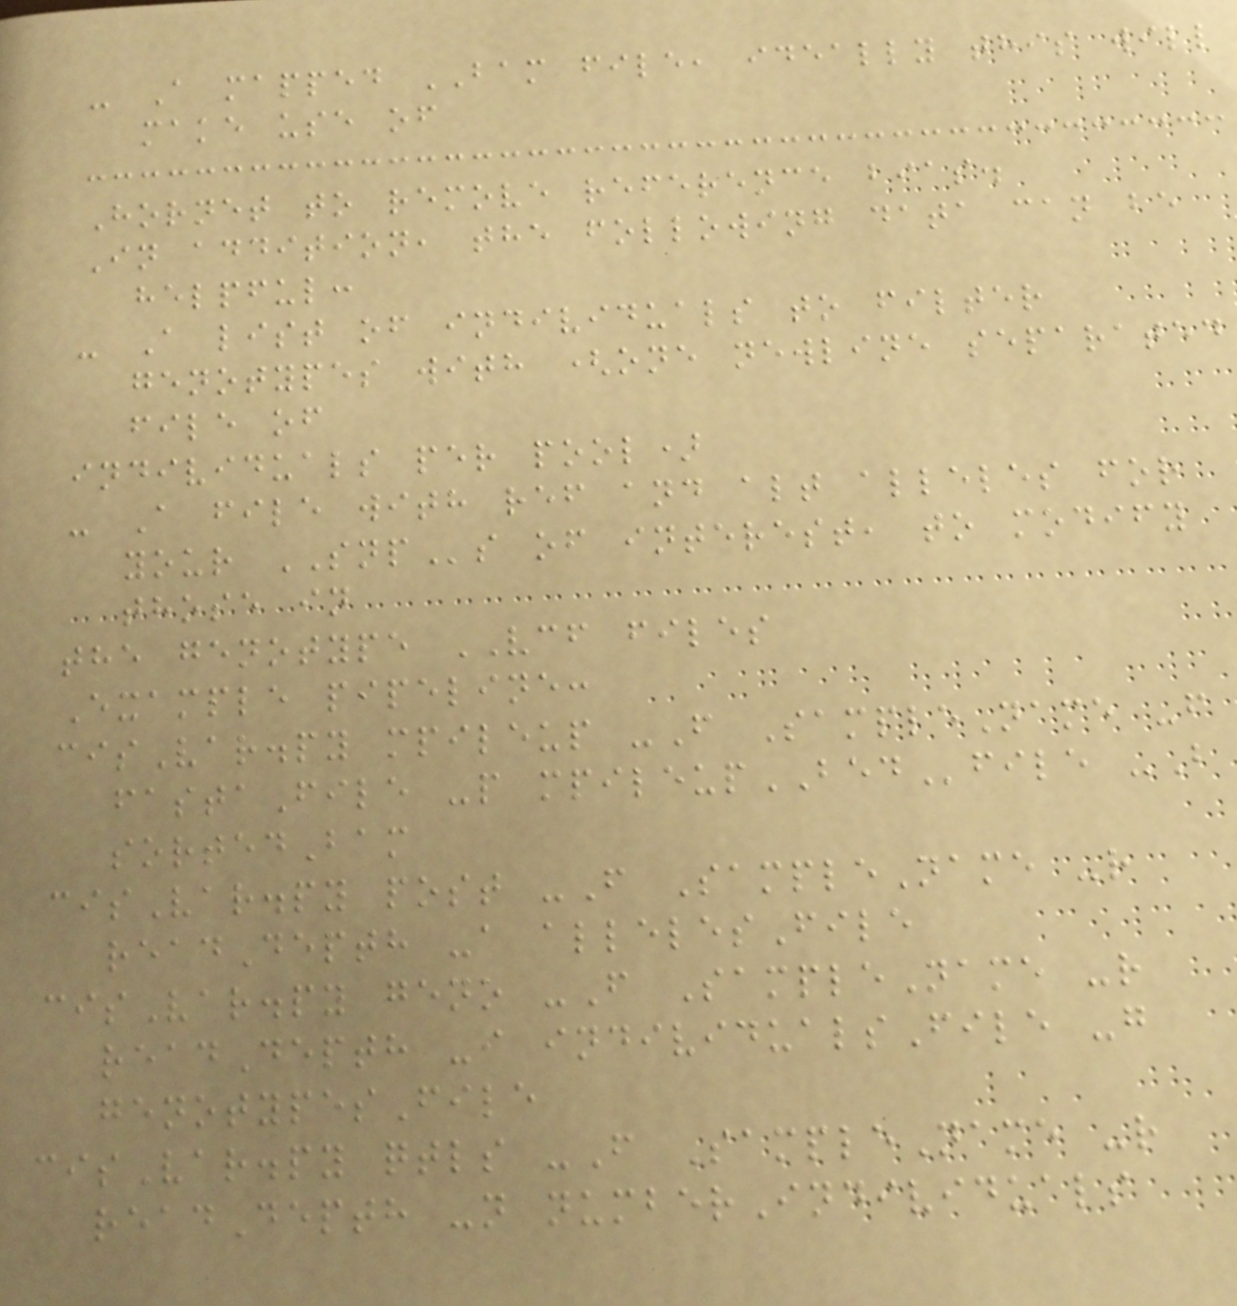- A mapped BAM file, ideally this will
make use of
Hornet to remove reference bias.
In addition, the following data can be
helpful:
- A list of individuals to filter
genotypes with (one newline separated
file of
individuals per pool)
- A file with ref and alt alleles for
your SNPs of interest, to modify
those in
the genotype VCF files
Example pipeline:
cisVar.py mpileup -F SampleName -f
fastaFile -p mpileupBEDfile -B
sortedBam
cisVar.py post -F SampleName -r
readDepth -a allelesFile
cisVar.py geno -F SampleName -r
readDepth -i individualsFile -g
genotypesFile
cisVar.py qtls -F SampleName -r
readDepth -n numberIndividuals
